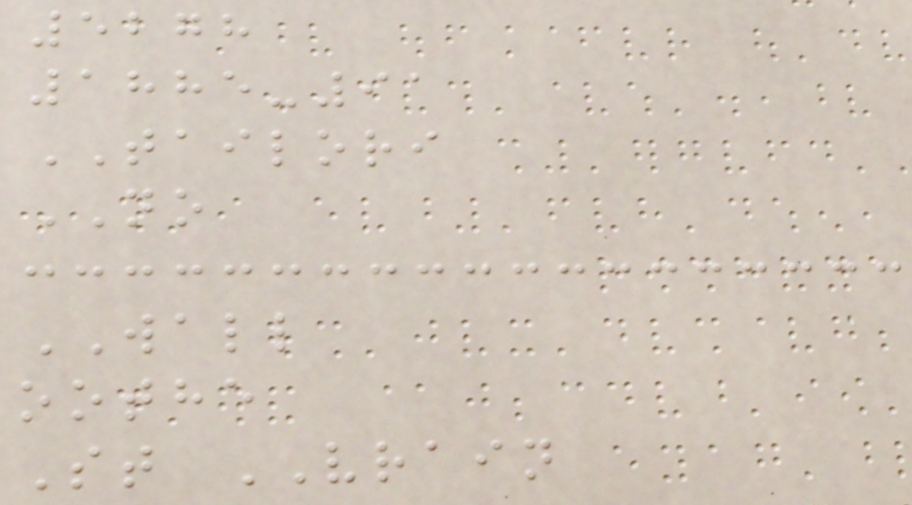5278
1885-91
TAILORI
NO
WALL
oothe
St VRAIN
